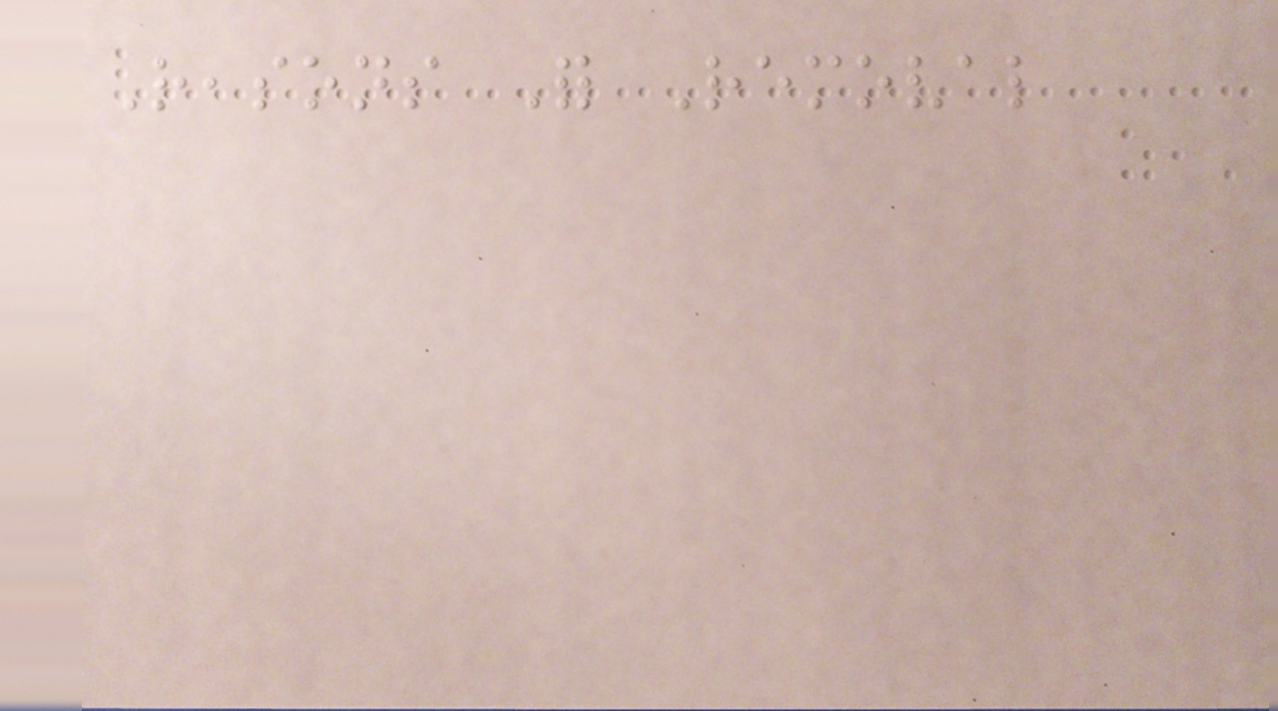Reasons For Removal
